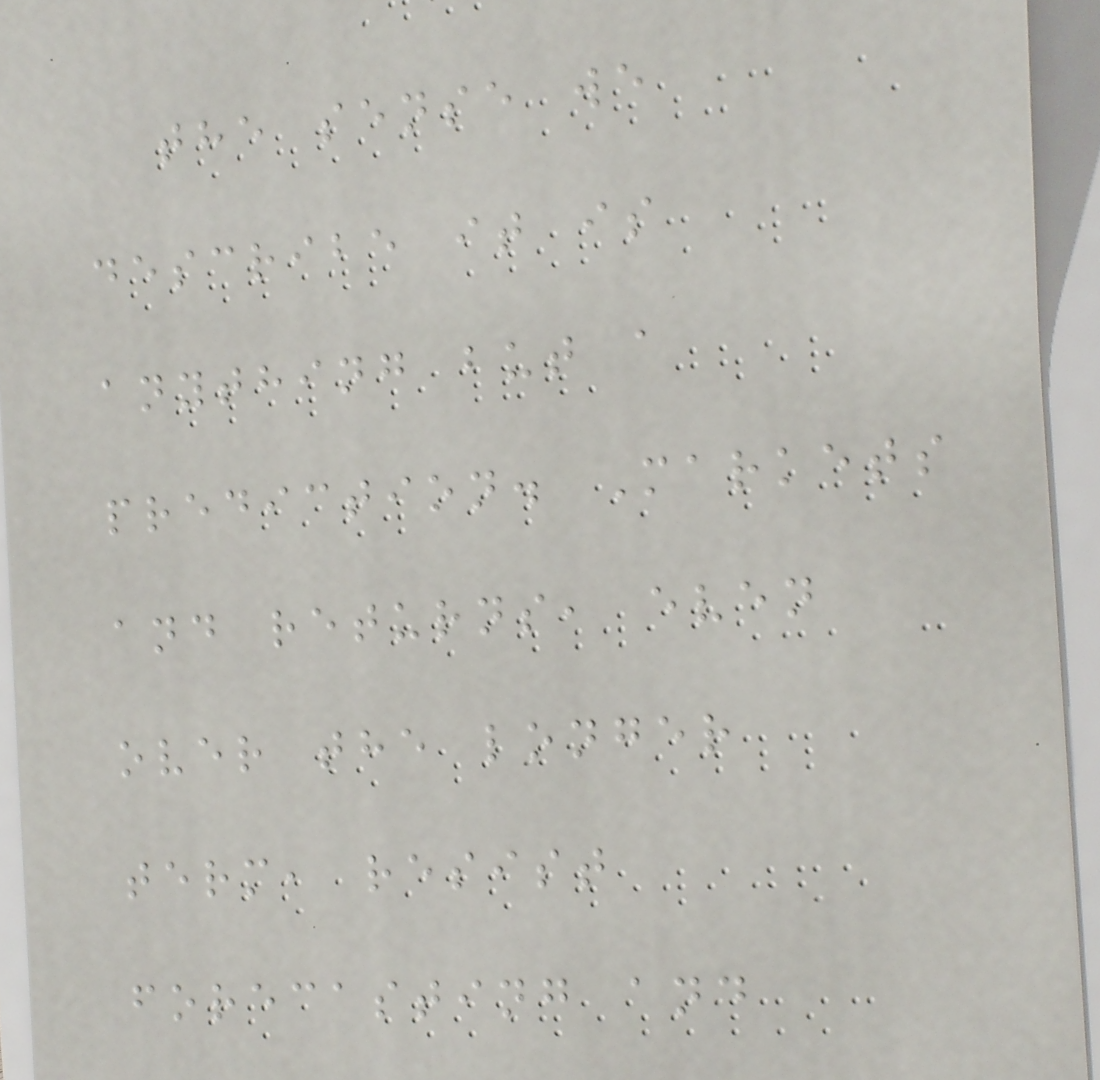the sense we
describe it is
anything but a
prediction. Markets
and returns, even
over the longer
term, resist
forecasting and
